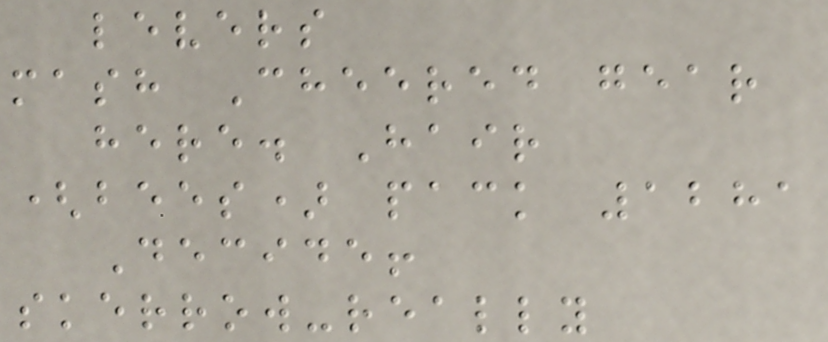levers
mash Cheered gear
here. Hair
(bees) pack 1281
Decide!
skerrow-really
